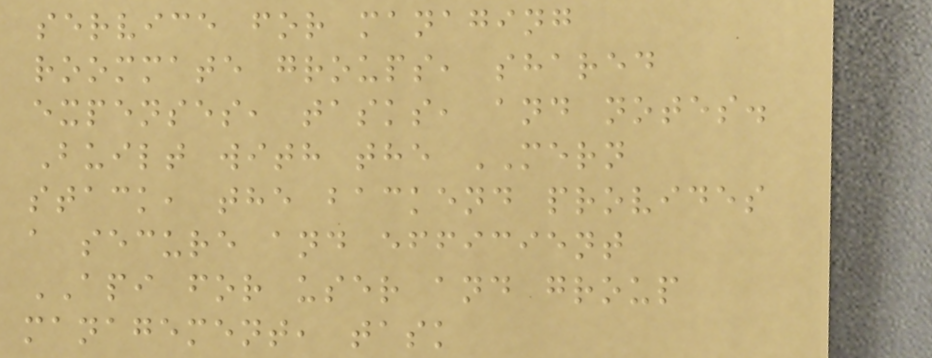service for managing
roommate groups, shared
expenses, tasks, and notes.
Built with the MERN
stack, the backend provides
a secure and efficient
API for user and group
management, task
